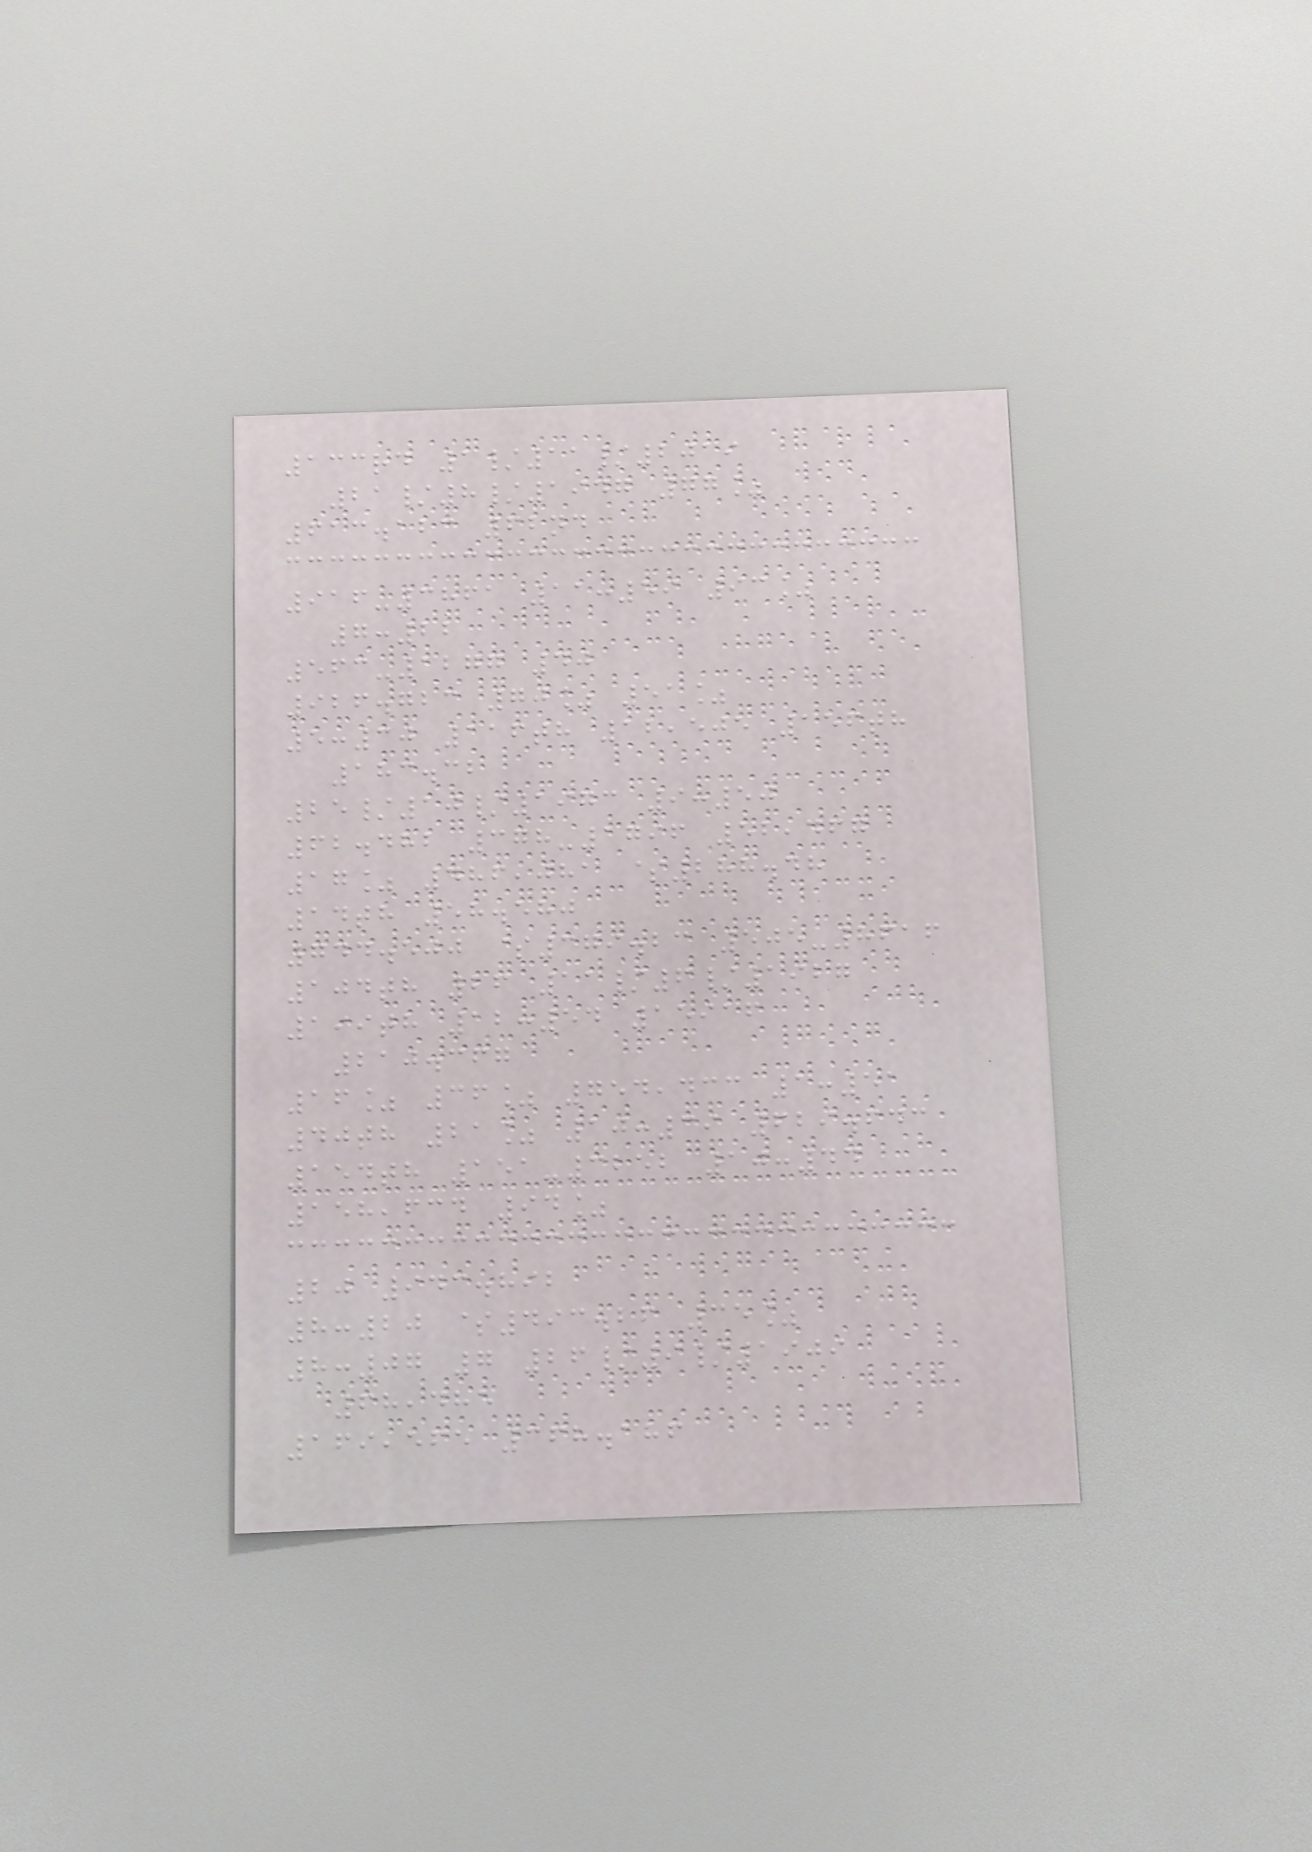133rd 1/11/2019
21/8/1947 77%
613.123 62nd
916-3861 11:59 93%
7:22
563-1277 40
926.723 70% 51%
5:30 116th 12,505 156th
183.32
25/10/1973 9:50
62.482 378-1796 52,467
17% 486,081 $288.48
14th 58.580
744.500 $379.23 505-8616
104th 26 11/6/1927
199th 12:54 15916
210.367
16% 36% 754,433 1:51
40th 21% 10:39 629.643
154th 151-3252 10:44
158,634 94%
20 943.892
8:20 $493.26 35%
8:07 7 26/9/1909
68,485
169,565 368.186
